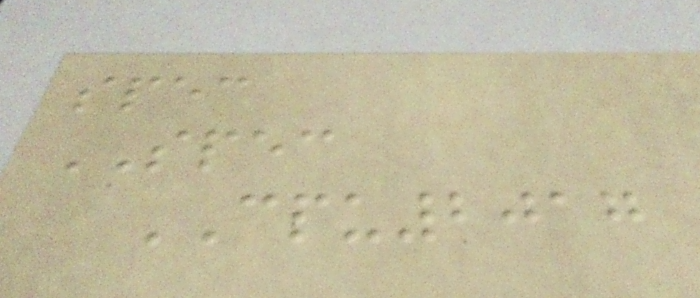spec
SPEC
CPU2017
